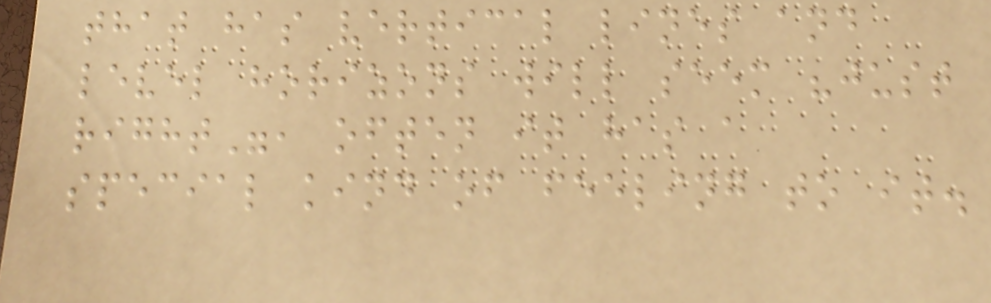that has vertical lines and
level horizons will seem "just
right", often it has a
special kind of feeling to it.
